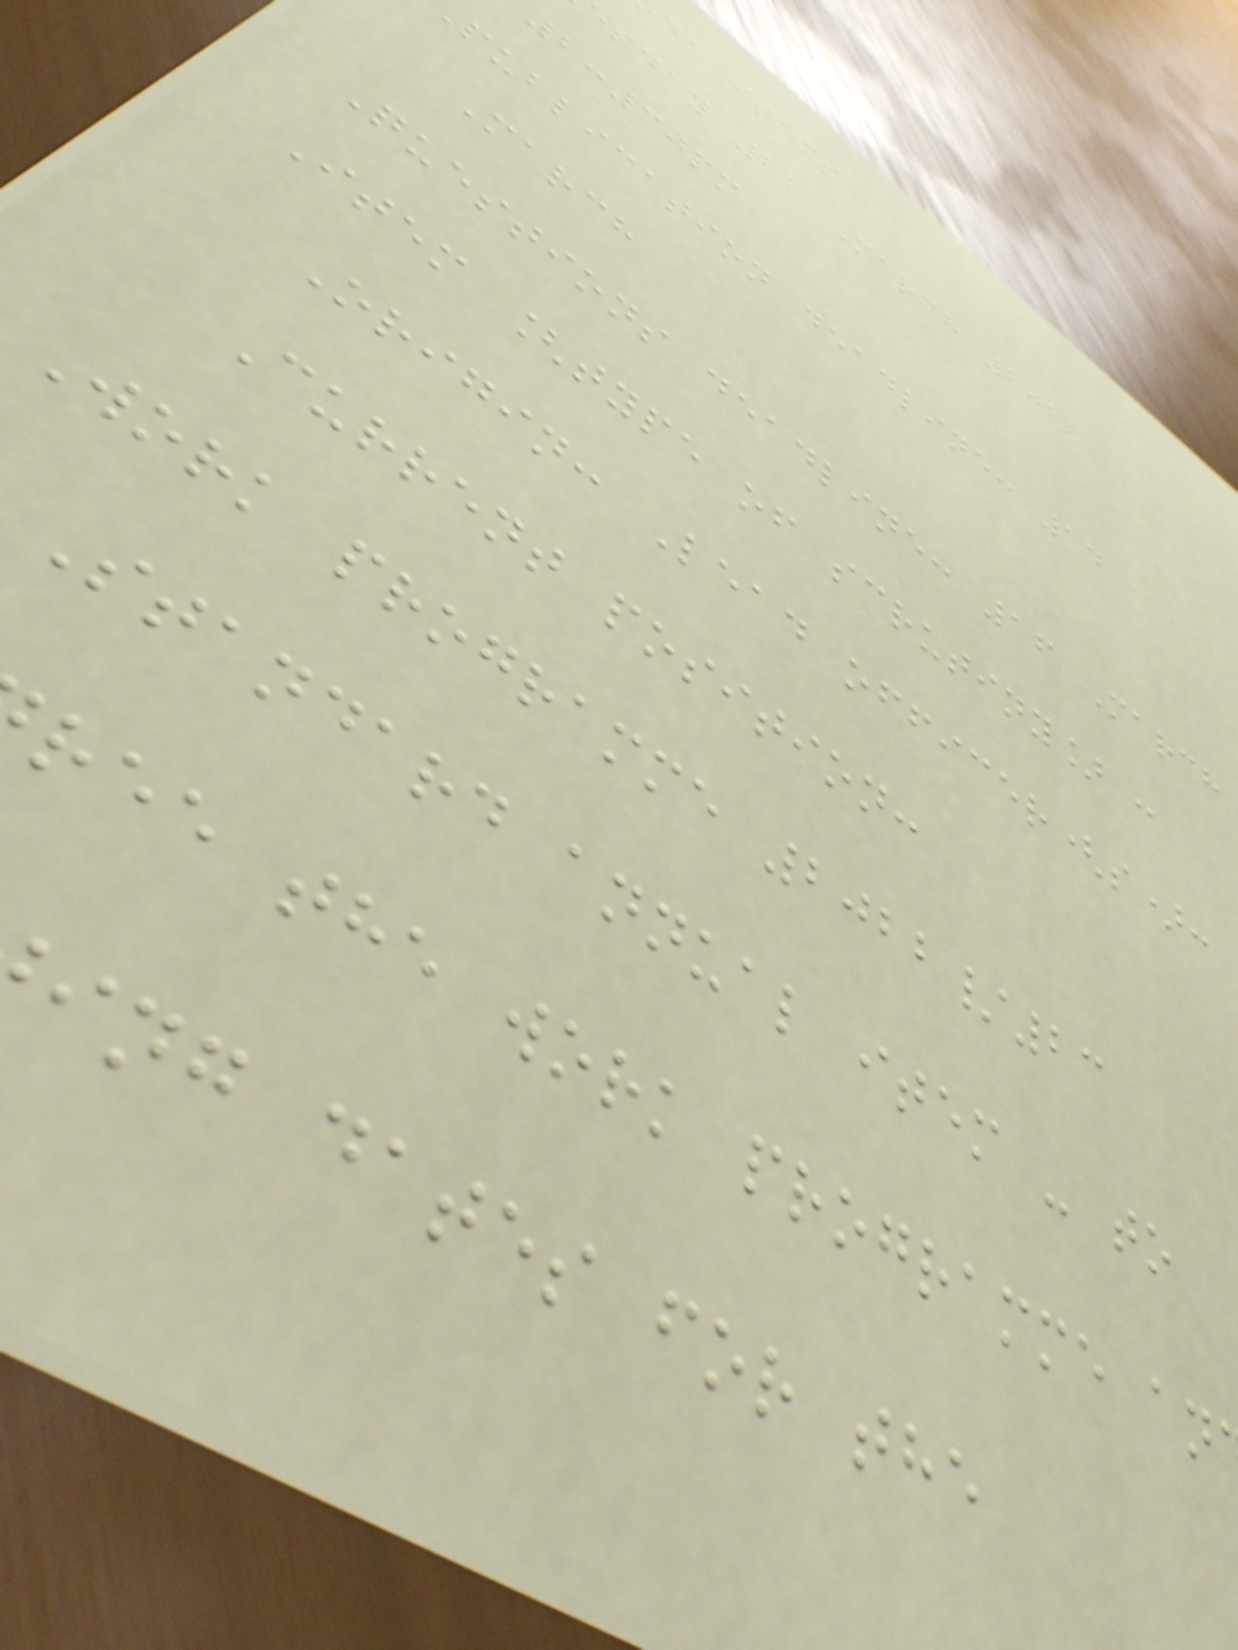da items
sday 22 March 2022,
2:30pm
publication deadline: 14
March
Questions deadline: 16 March
Item [type of scrutiny] :
Origin: Lead officer(s):
Current position:
Work programme 2022/23
Standard annual item - to
ree the work programme an
ing dates for the
